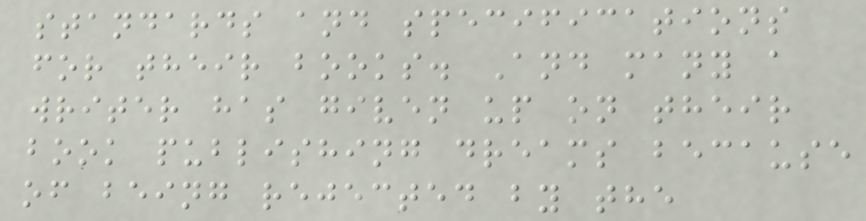standards and specifications
for their books. And many a
writer has given up on their
book publishing dreams because
of being rejected by the
